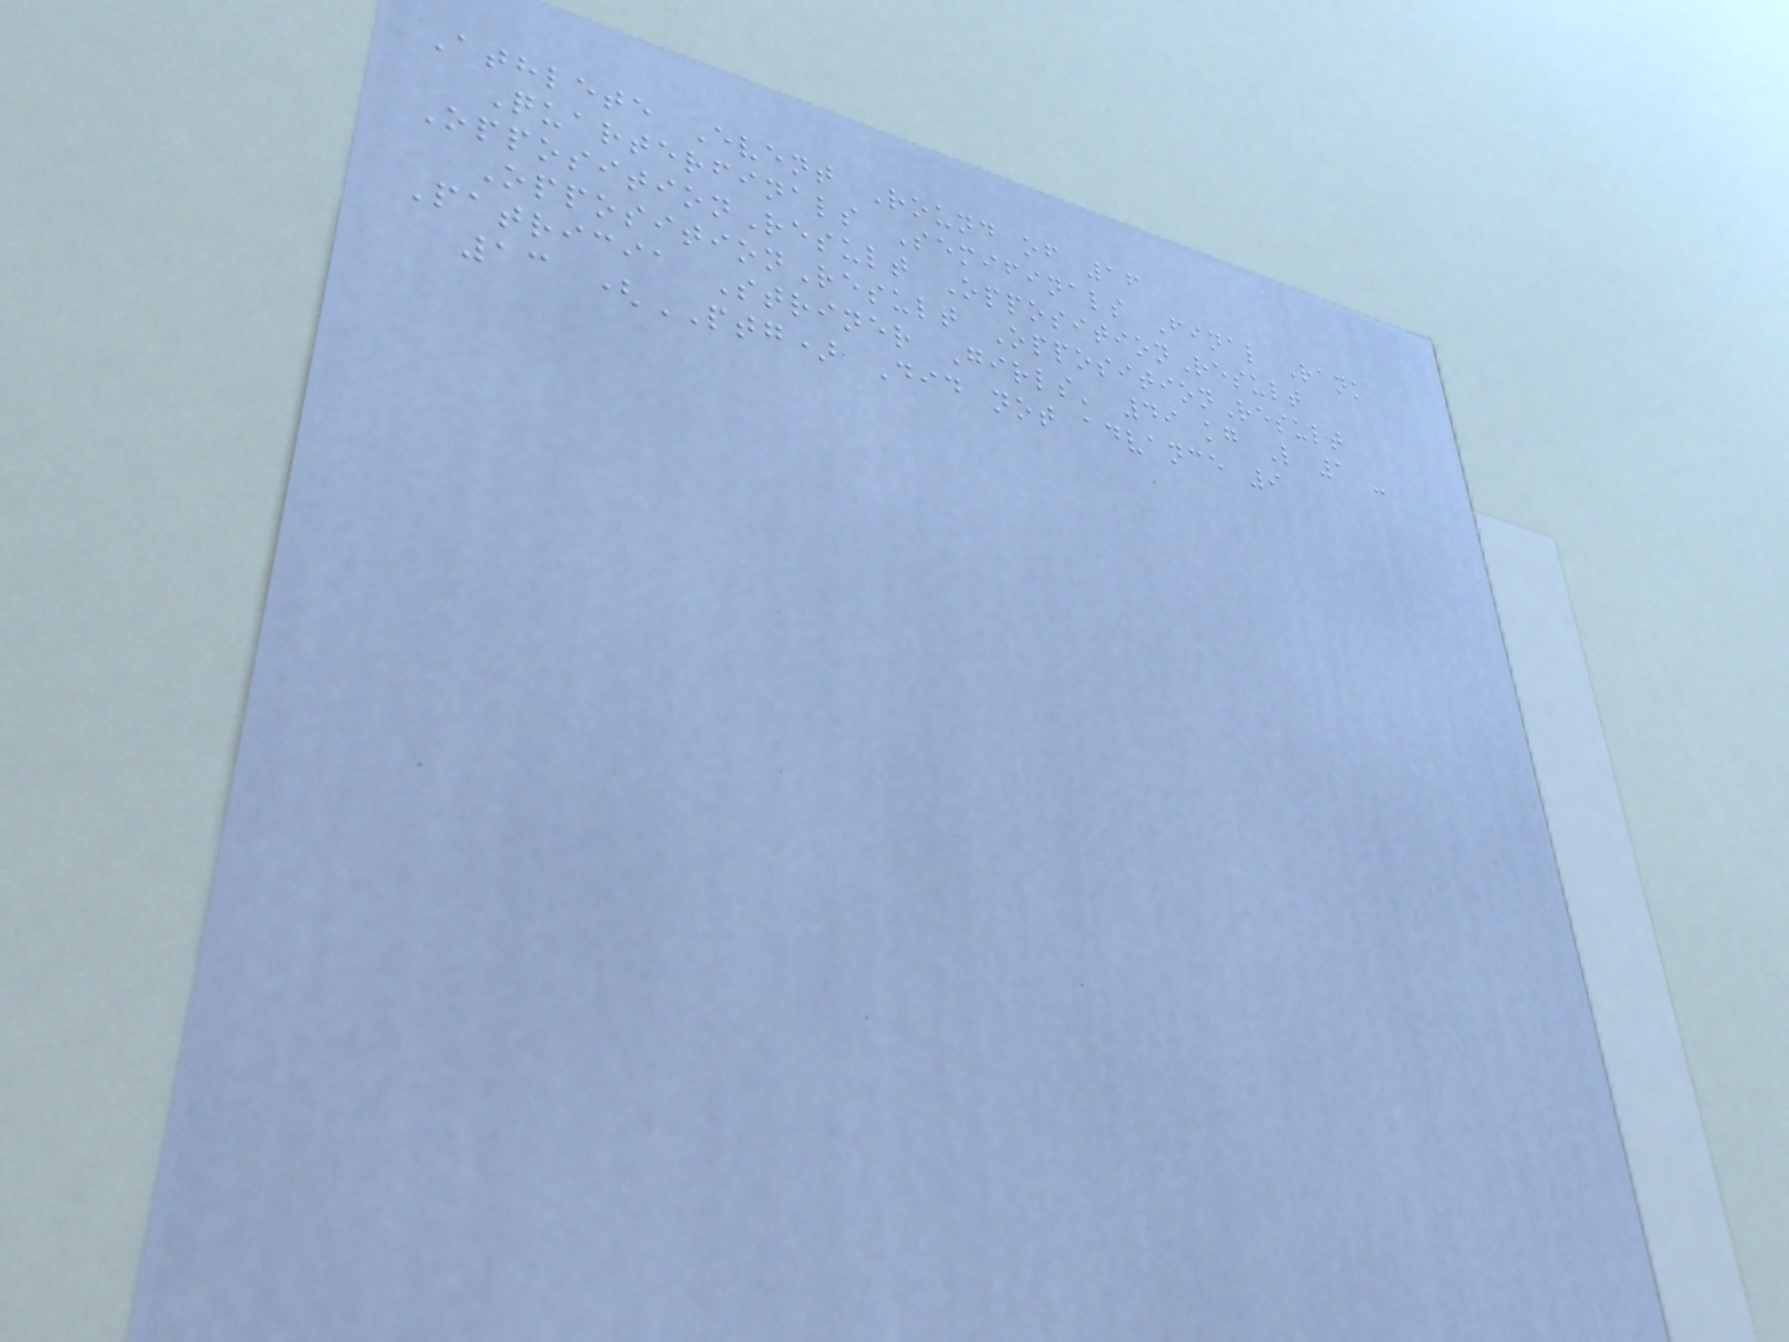Athlete Event Round of 16
Quarterfinals Semifinals Final Rank
OppositionResult OppositionResult
OppositionResult OppositionResult
Patricia Striner Girls' 49 kg L 1 -
13 (PTG) Did not advance 9
